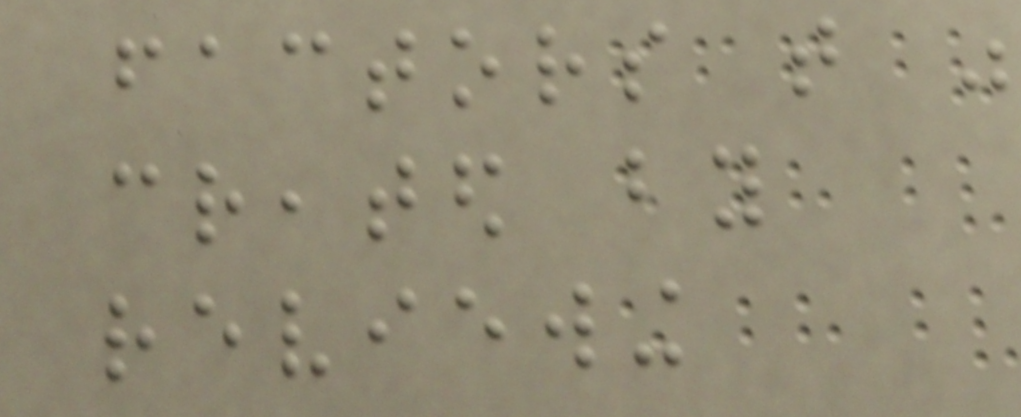factors that was
created by
reviewing
